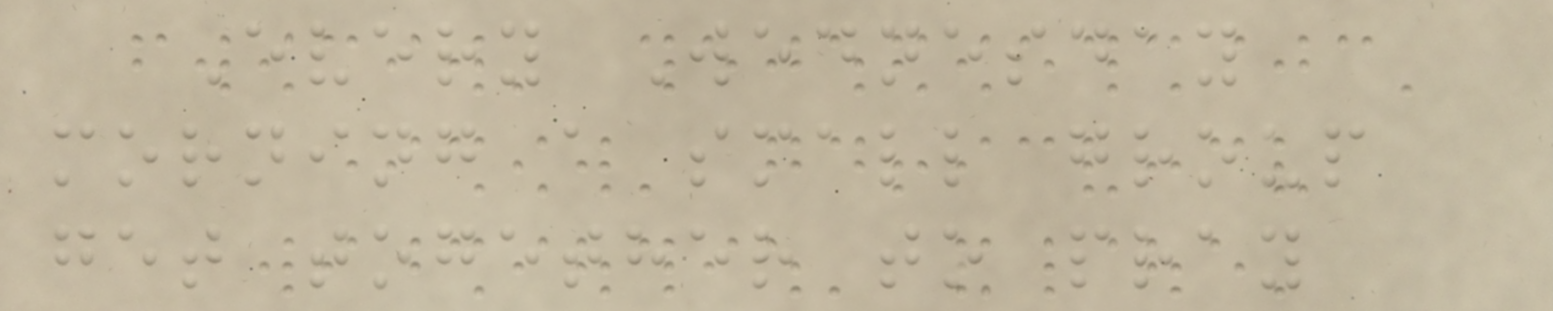Every Wednesday
morning a small group
get together to pray
